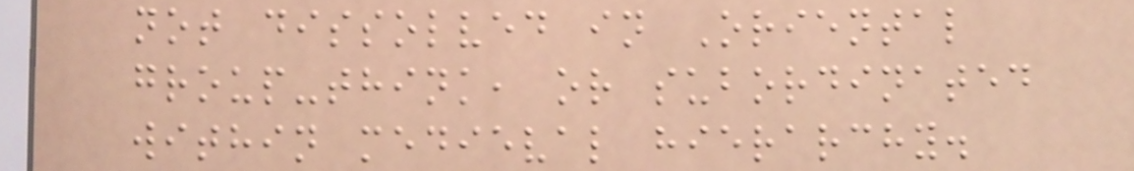not dissolved in Oriental
group-think, or subordinated
within medieval hierarchy.
